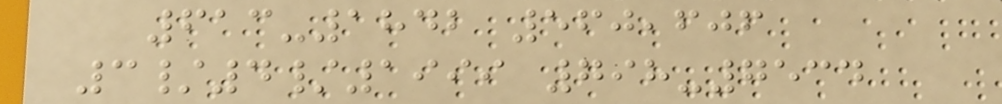613-1842 560,606
3/4/1999 798-7534
